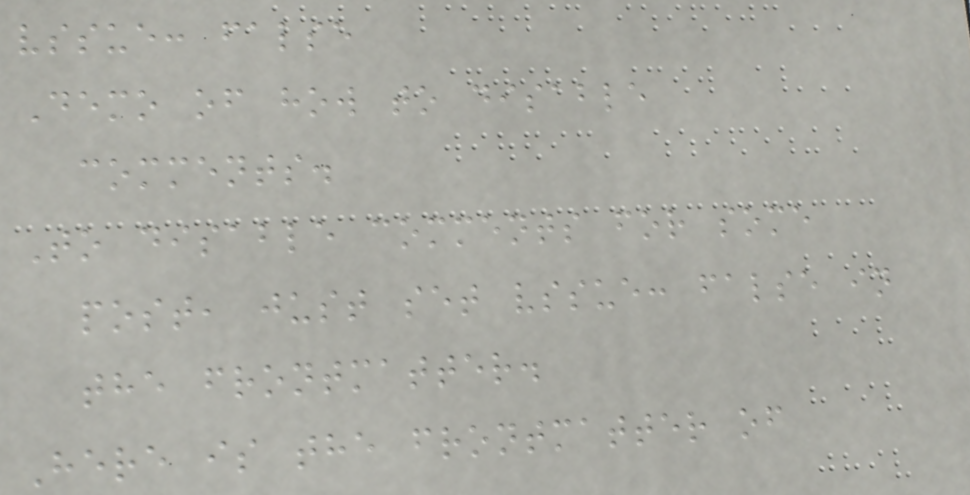vssue: false
Demo of how to disable
comments.
To disable comments for some
post, just set vssue: false in
the frontmatter.
Here is the frontmatter of
